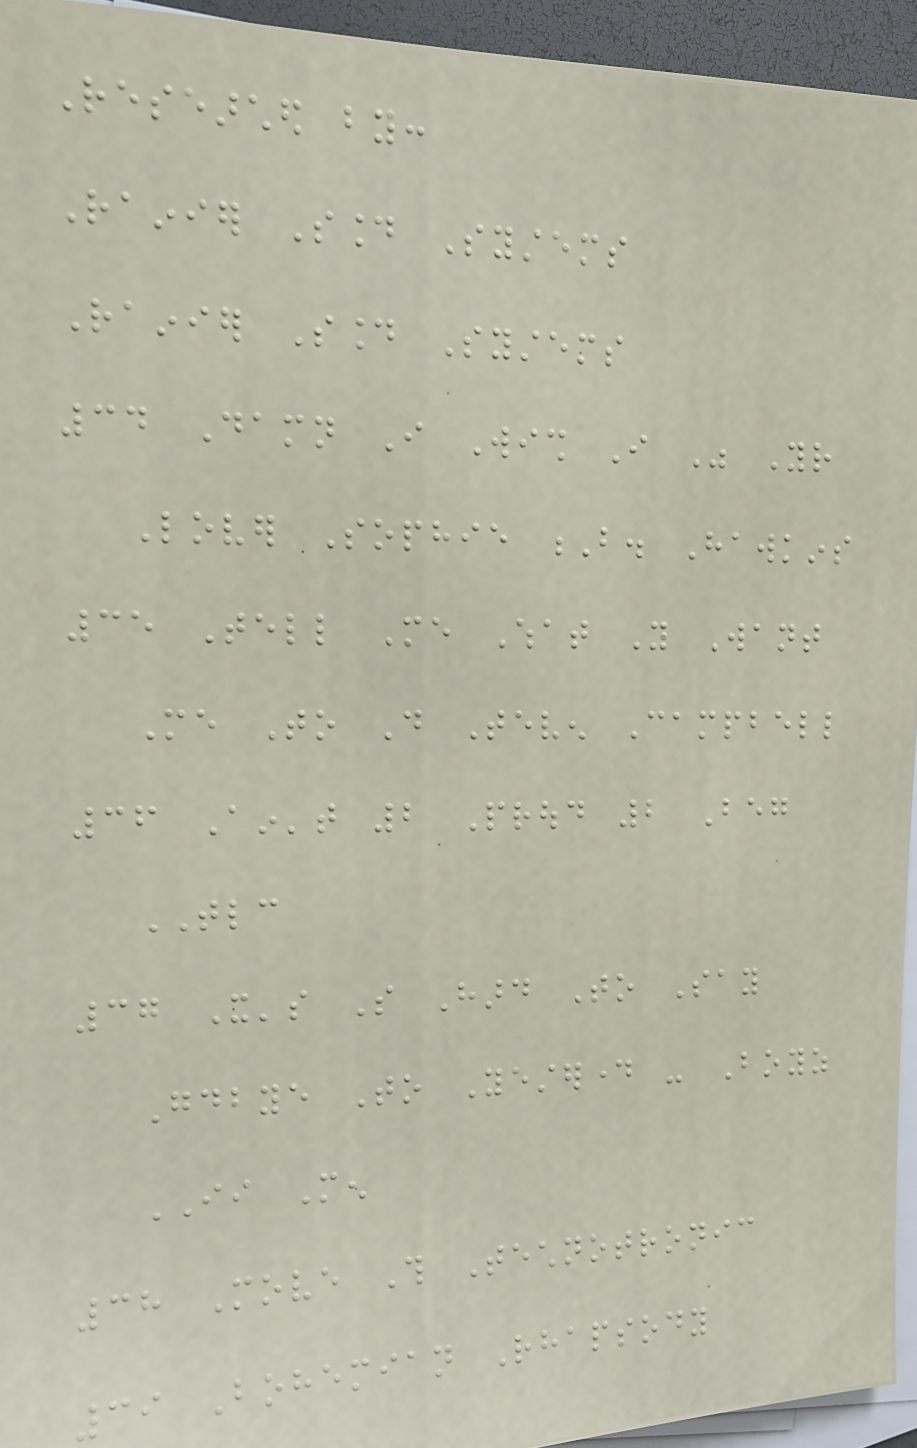Researched by:
Rainier Sound Systems
Rainier Sound Systems
34 Damn I Wish I Was Your
Lover Sophie B. Hawkins
35 Tell Me What You Want
Me To Do Teven Campbell
36 Ain't 2 Proud 2 Beg
TLC
37 It's So Hard To Say
Goodbye To Yesterday - Boyz
II Men
38 Move This Technotronic
39 Bohemian Rhapsody
